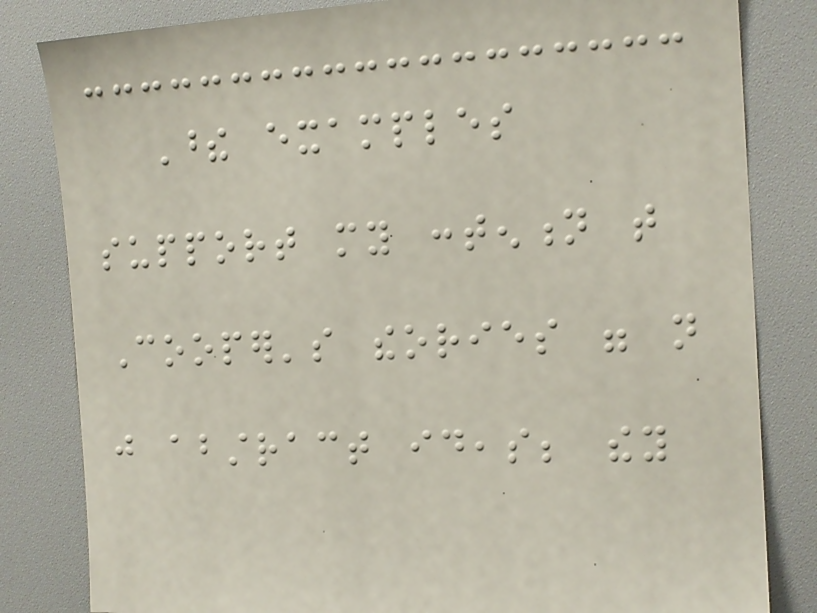These examples
support my contention that
Cooper's theories were not
just abstract ideas; they
